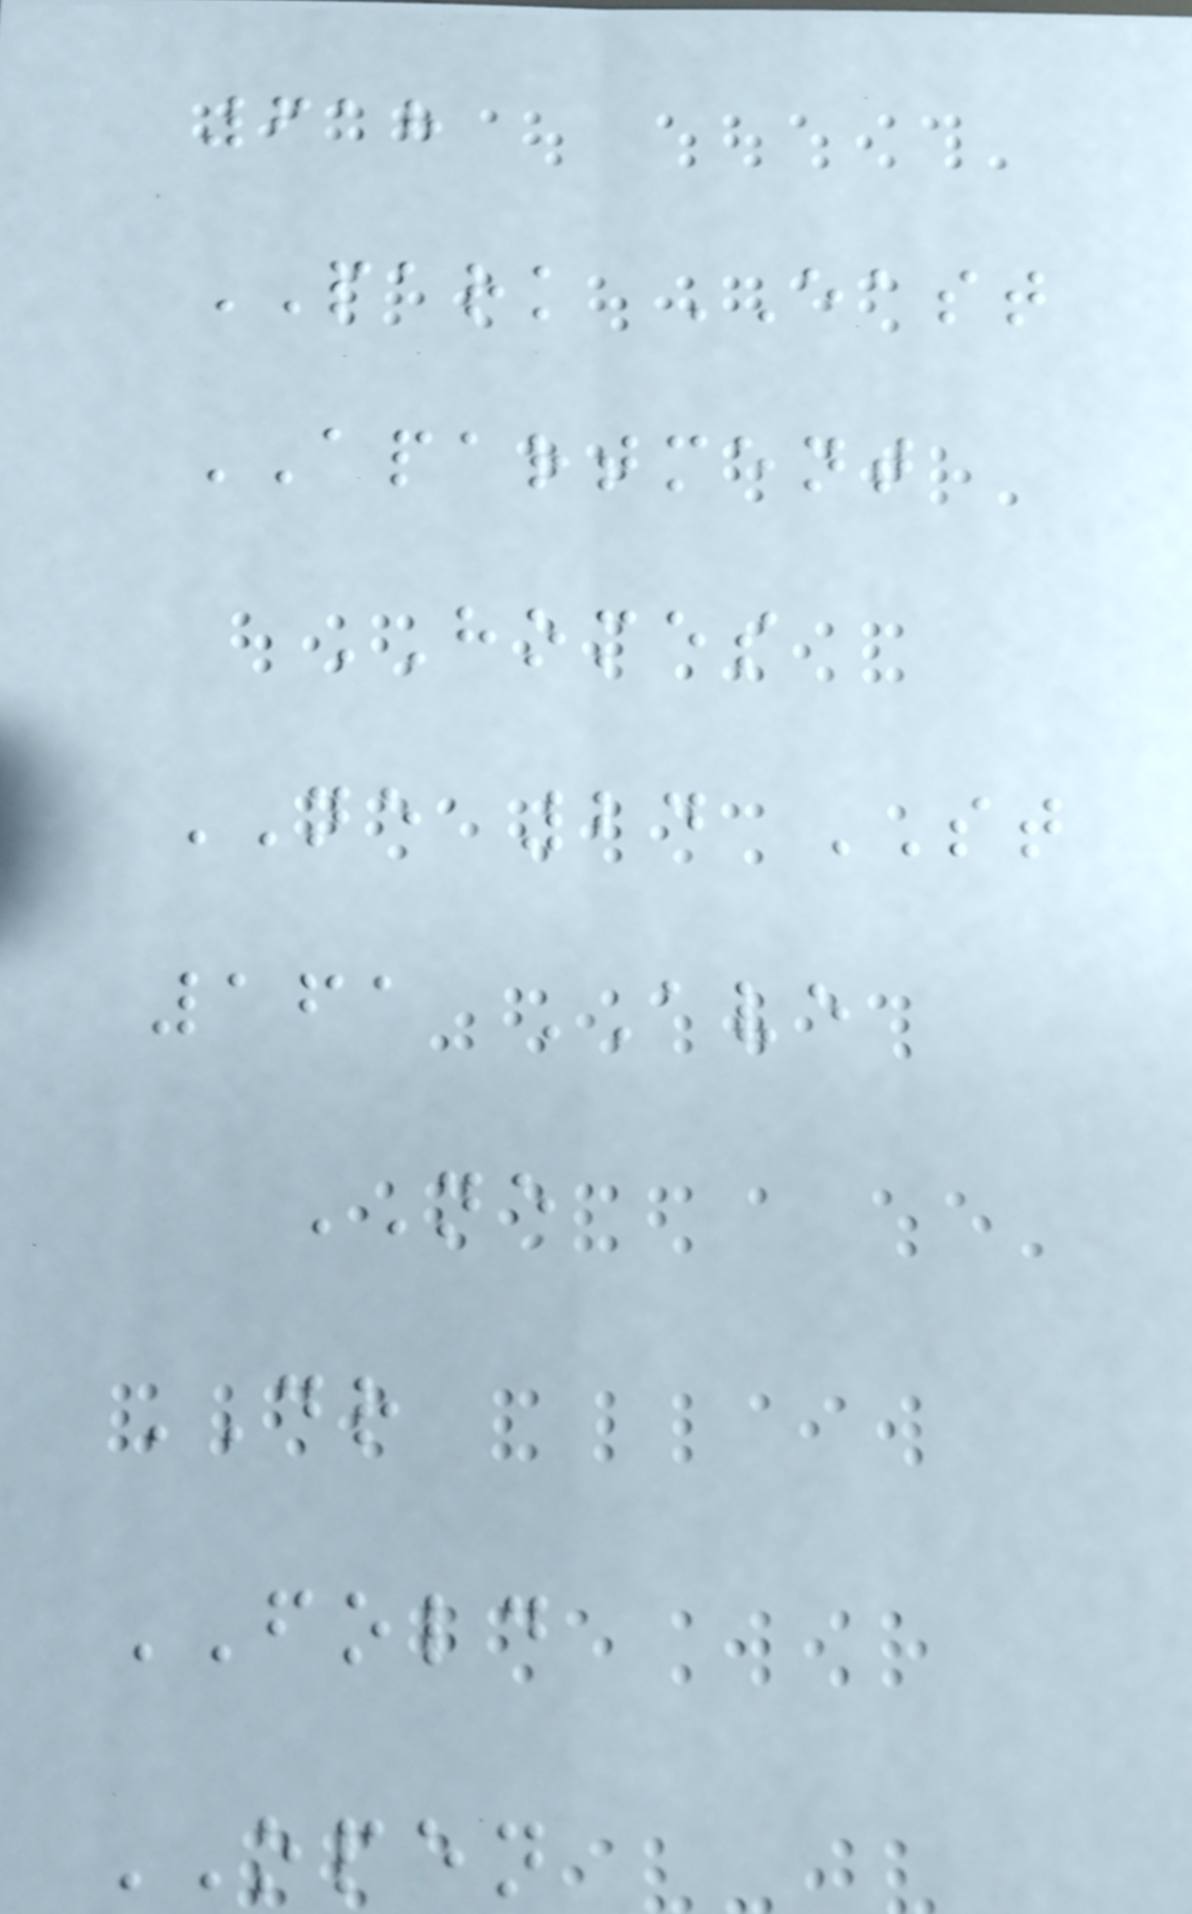618
PARK EAST
APARTMENT
HOMES
NE 24 ST
161 AVE
NE
DR
FOLD
OPEN
